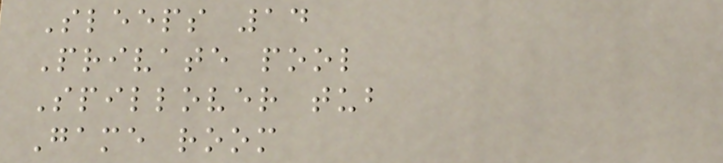Sleeps 14
Private pool
Spillover tub
Game room
